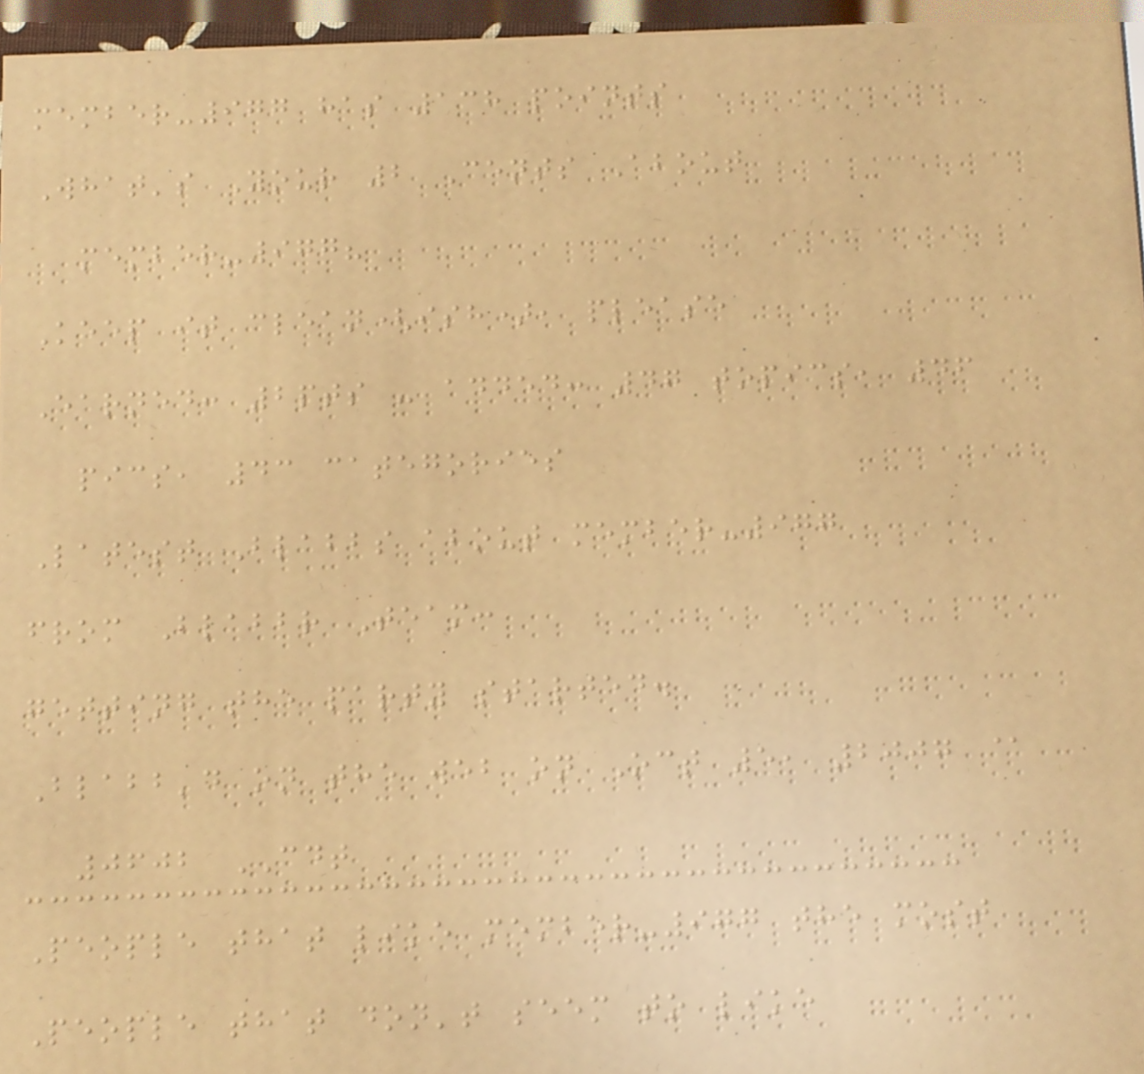member-977 has 138 points
What's Your 2 Cents About
member-977?
Keep it clean(ish), please
Earned: 2pts - added: 47 topics, 46
pics, 43 categories
Latest Blabbs about member-977
from Blabbr Team:
getting the party started.
Blabb'd on the web on Oct 5, 2007 @
0602 CDT
People that like member-977 the most
People that don't seem to like
